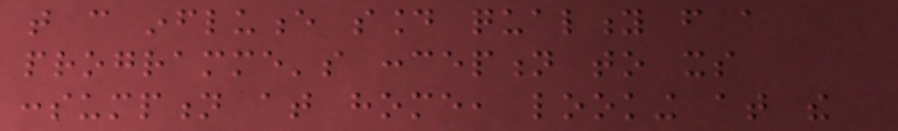that can influence sound quality from a
programme's conception to its
consumption at home, looking at the
